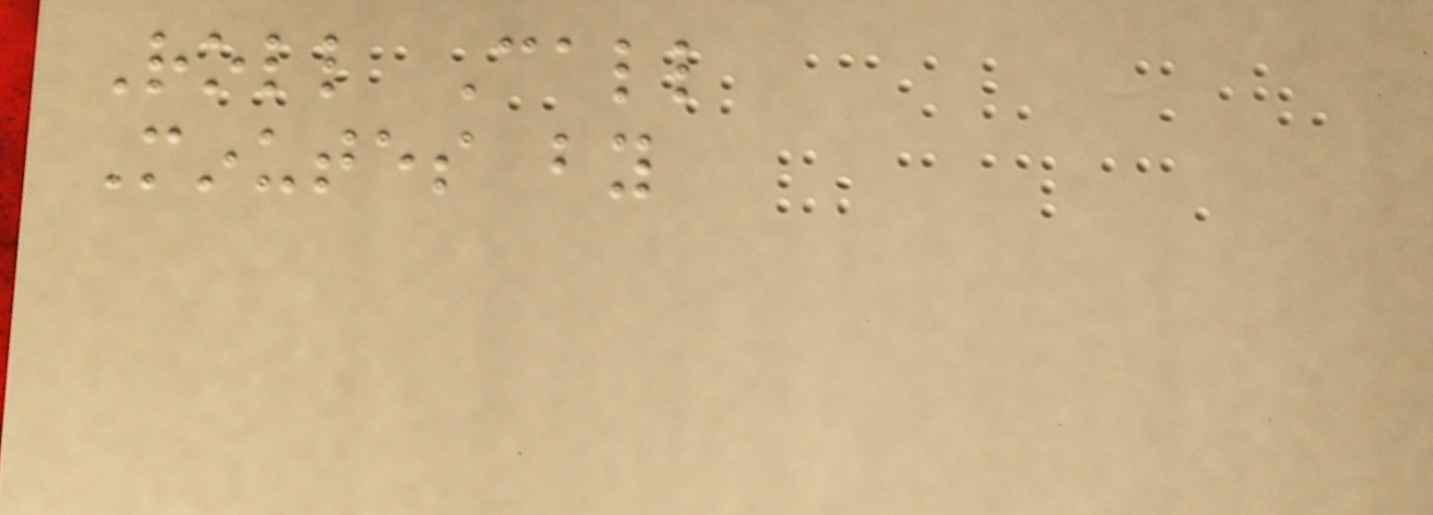Roll Call
Minutes by
